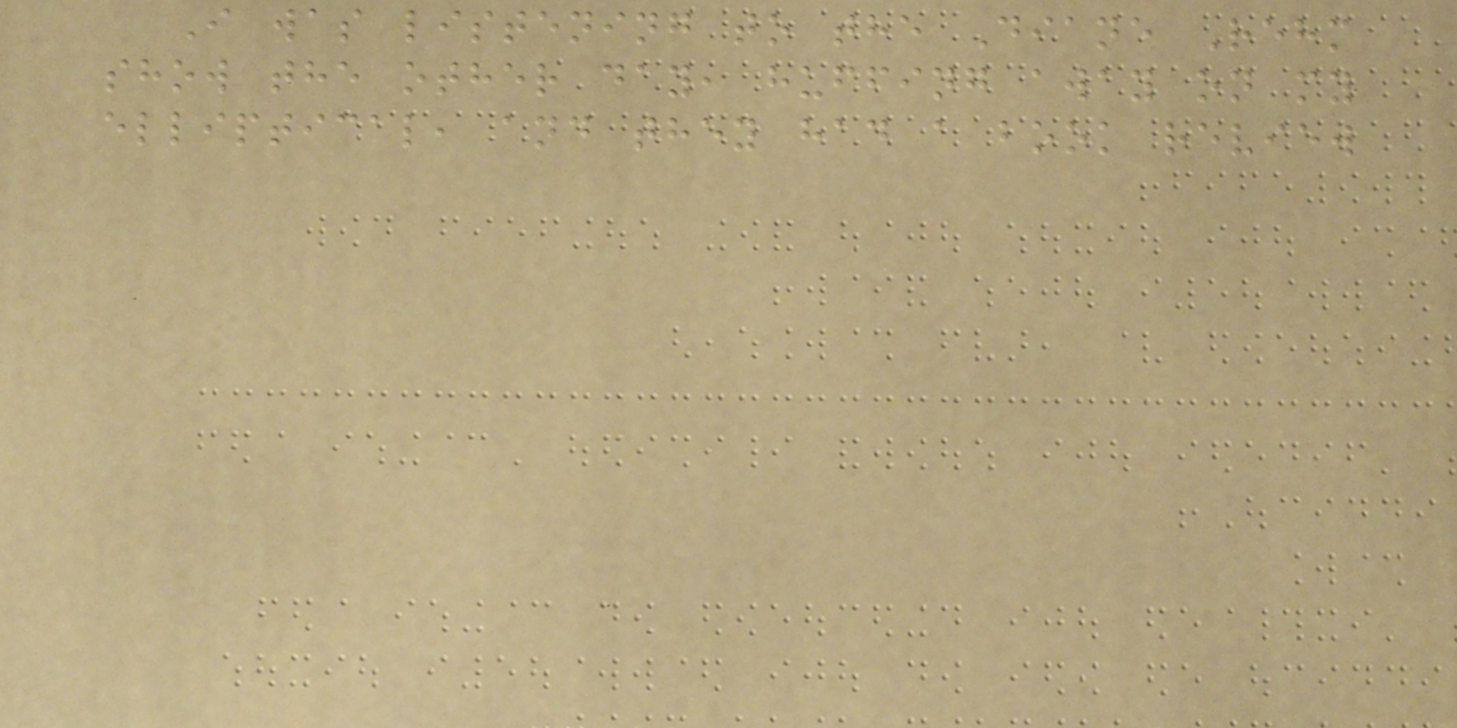I was listening to the Diane Rehm
show the other day, huffing away on my
elliptical, and they had a book review
